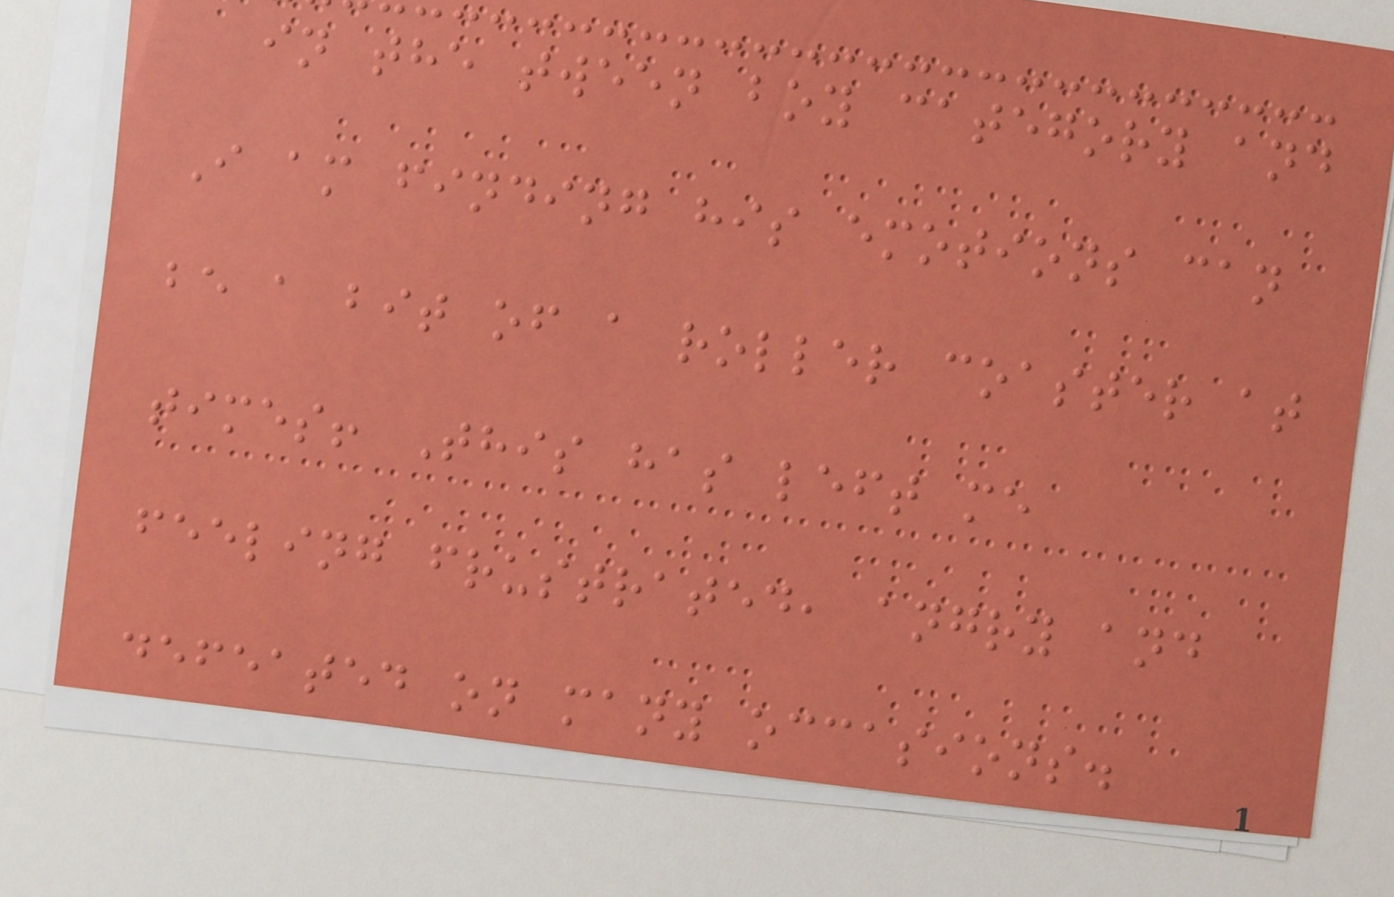in the tween boy category and
I am finding his emotions can
be a bit of a roller coaster at
times! This has left me
feeling frustrated, angry and
defeated on many occasions.
